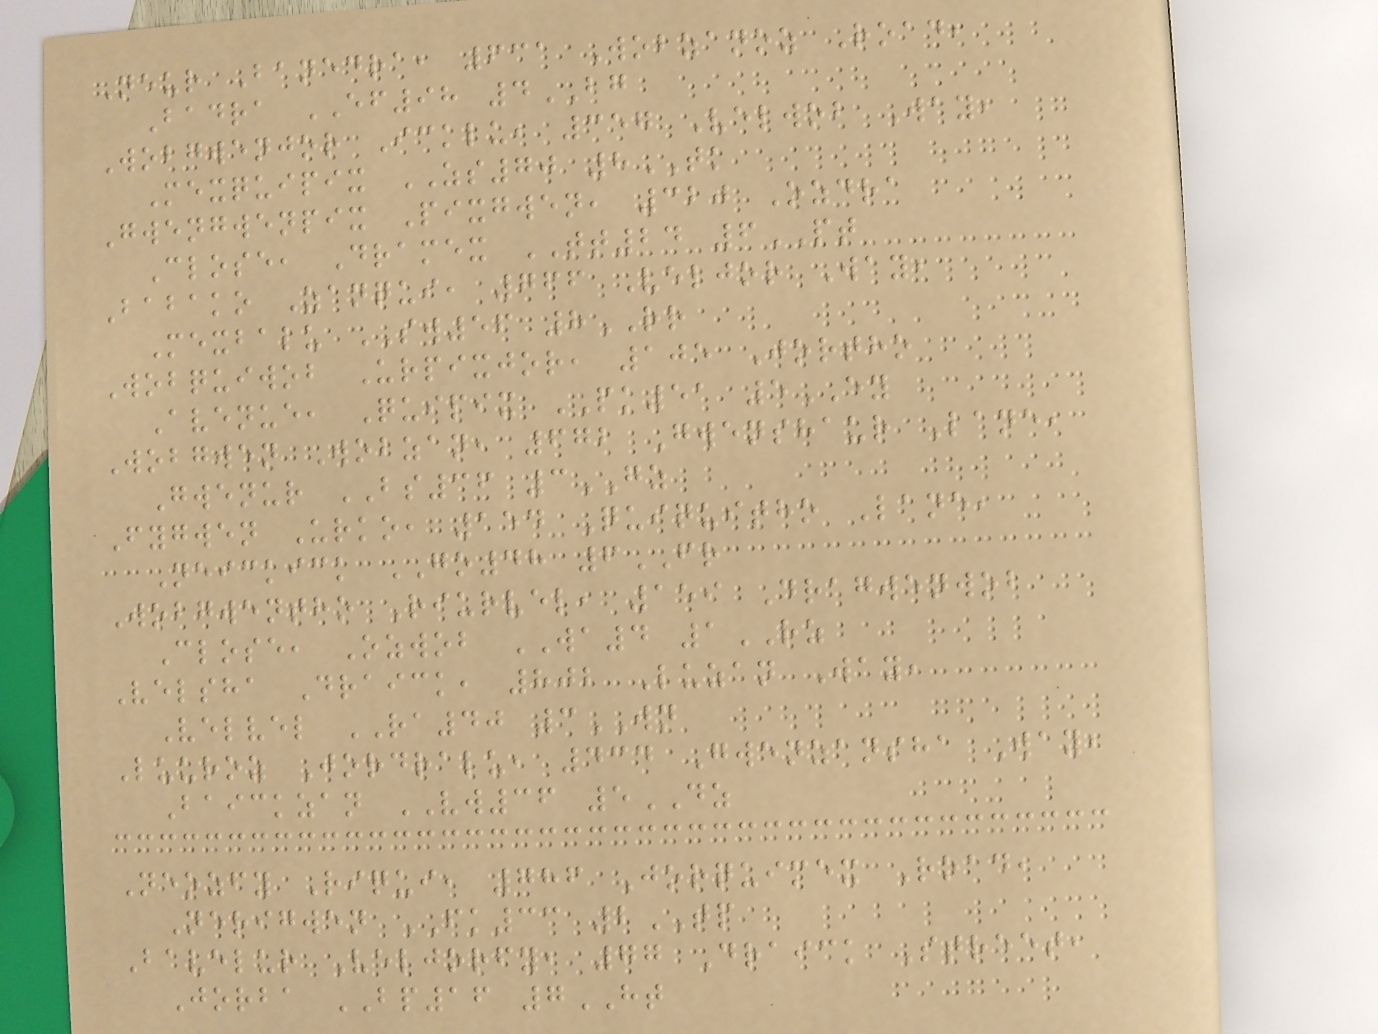Neur Banedra, 631 Wobzanoz Road,
Badra EF98 4BG
Wobgwenjor Icklu, 357 Velwob Way,
Mexquipix ZS70 8TK
Gwengwenpix Pixgwen, 320 Ozdra
Close, Dramex TT24 6PT
Babako Zanqui, 766 Veljor Way,
Mexbalu SW56 8RR
Wobquiwob Urpixjor, 105 Jortho
Avenue, Quipix PK51 5EY
Wobgwen Wobzan, 672 Gwenshaur Lane,
Gwenur BS36 3GZ
Fygwen Urko, 154 Quiquitho Lane,
Neickick GO48 6FR
Wobgwentho Riurvel, 159 Dragwenwob
Close, Ozwob WA4 1RZ
Velsha Draick, 802 Luzan Way,
Velvel RA40 3WN
Luuroz Jordralu, 434 Gwenzansha Way,
Baickzan VW36 5DZ
Neozfy Riqui, 786 Jorquimex Road,
Nerigwen FK33 2TP
Bavelur Veljorfy, 77 Draick Street,
Jorba BP16 7HT
